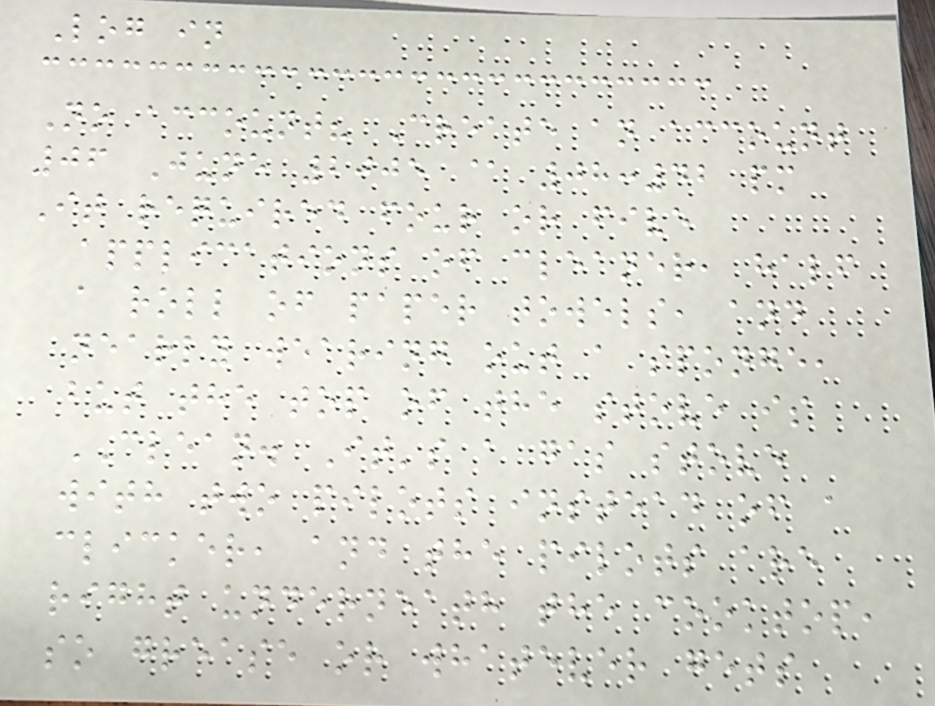Log in
No account? Create an account
06 June 2005 @ 08:42 pm
It required four or five
applications of cleaner, half
a roll of paper towels, and
nearly wearing out a sponge,
but the top of the stove is
CLEAN. It's a gas stove
with two pilots instead of a
clicker, and the pilots are
right underneath the cooktop,
so grease or whatever gets
